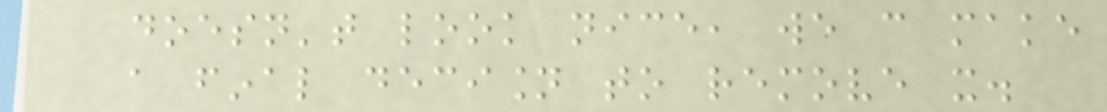doesn't look nice, we can make
a final decision to remove it.
